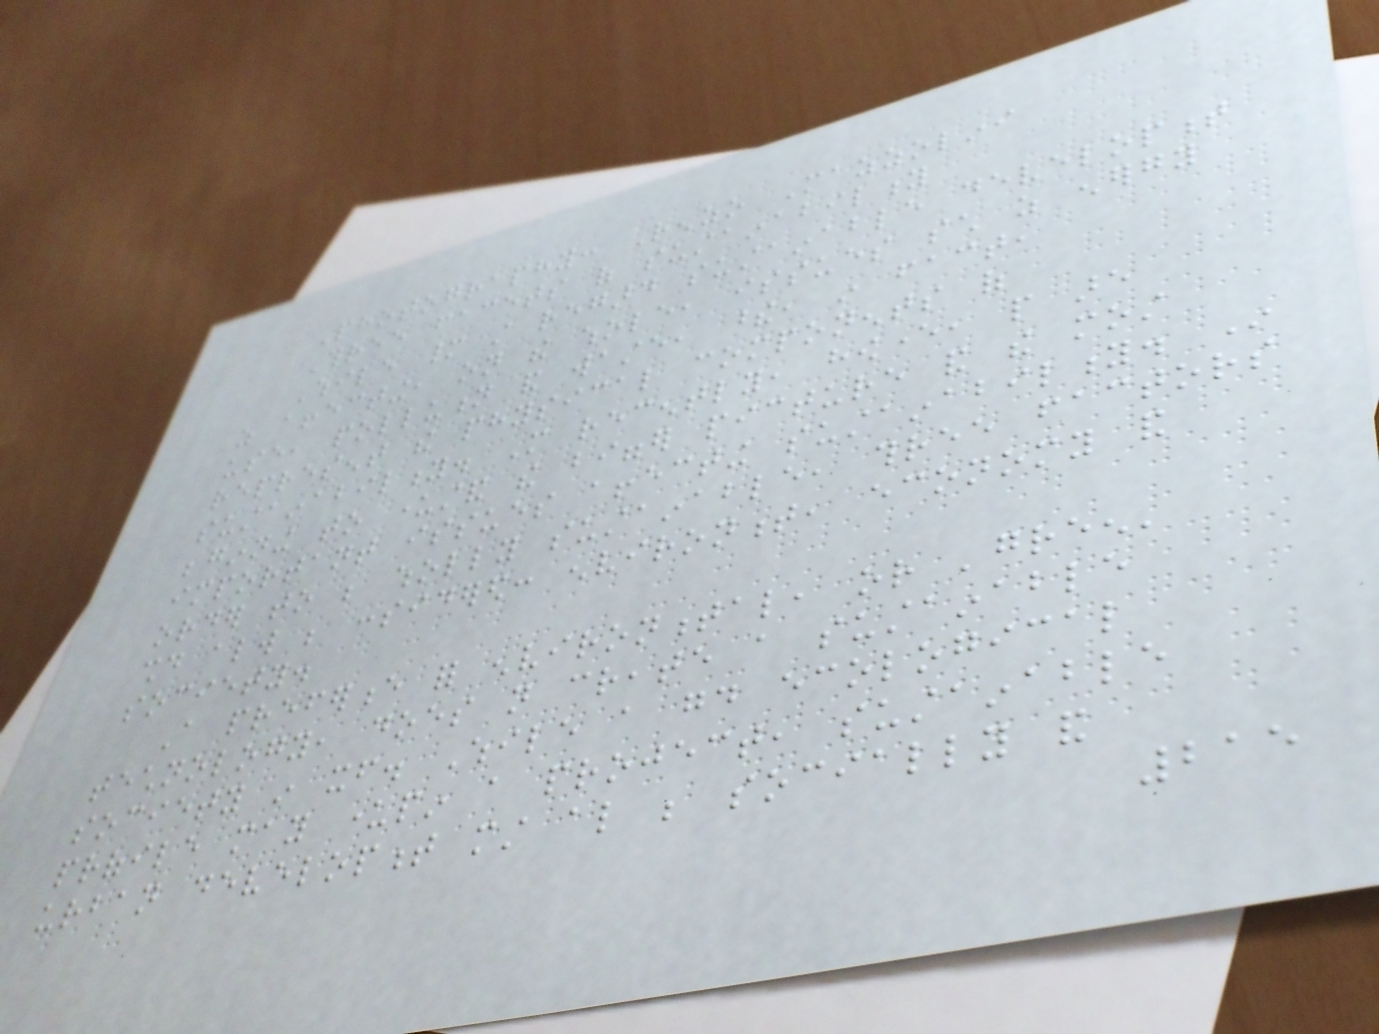Photography: Renzo Mazzolini
Three facets of sustainability
While many still regard sustainable development
as affecting, on the whole, issues such as energy
use, pollution and waste, these, in fact,
represent the physical components of
sustainability. More recently, however, people are
beginning to understand the bigger picture and the most
important issues affecting sustainability. In
order to be wholly sustainable, three factors
should always be considered: environment, economy and
society.
A preference for environmental, or 'green'
technology, does not create a sustainable
society in itself. While a good ecological
profile may underpin a project, sustainable
urban development must also be socially and
215
